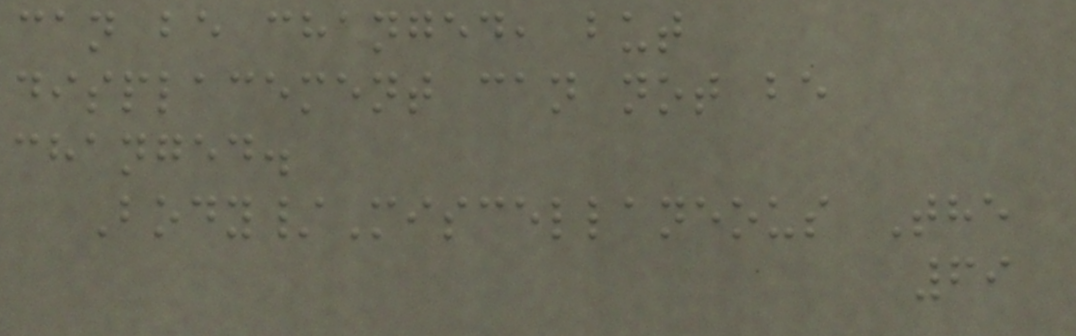can be changed, but
displacement can not be
changed.
Body/Miscellaneous The
69
